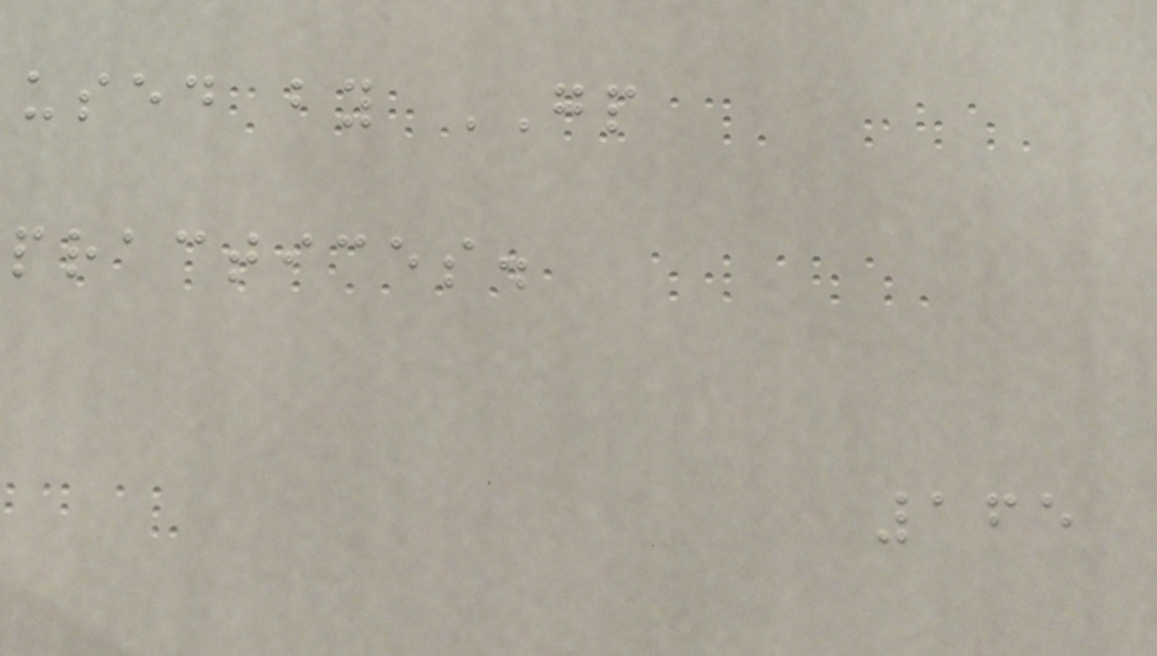used by GP
practices.
165
